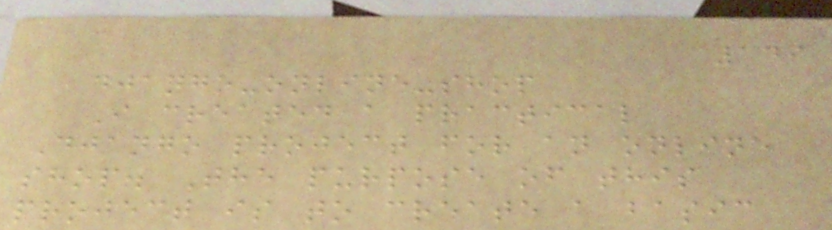149
django-online-shop
I created a practical
Django project for an online
shop. The purpose of this
project is to create a basic
